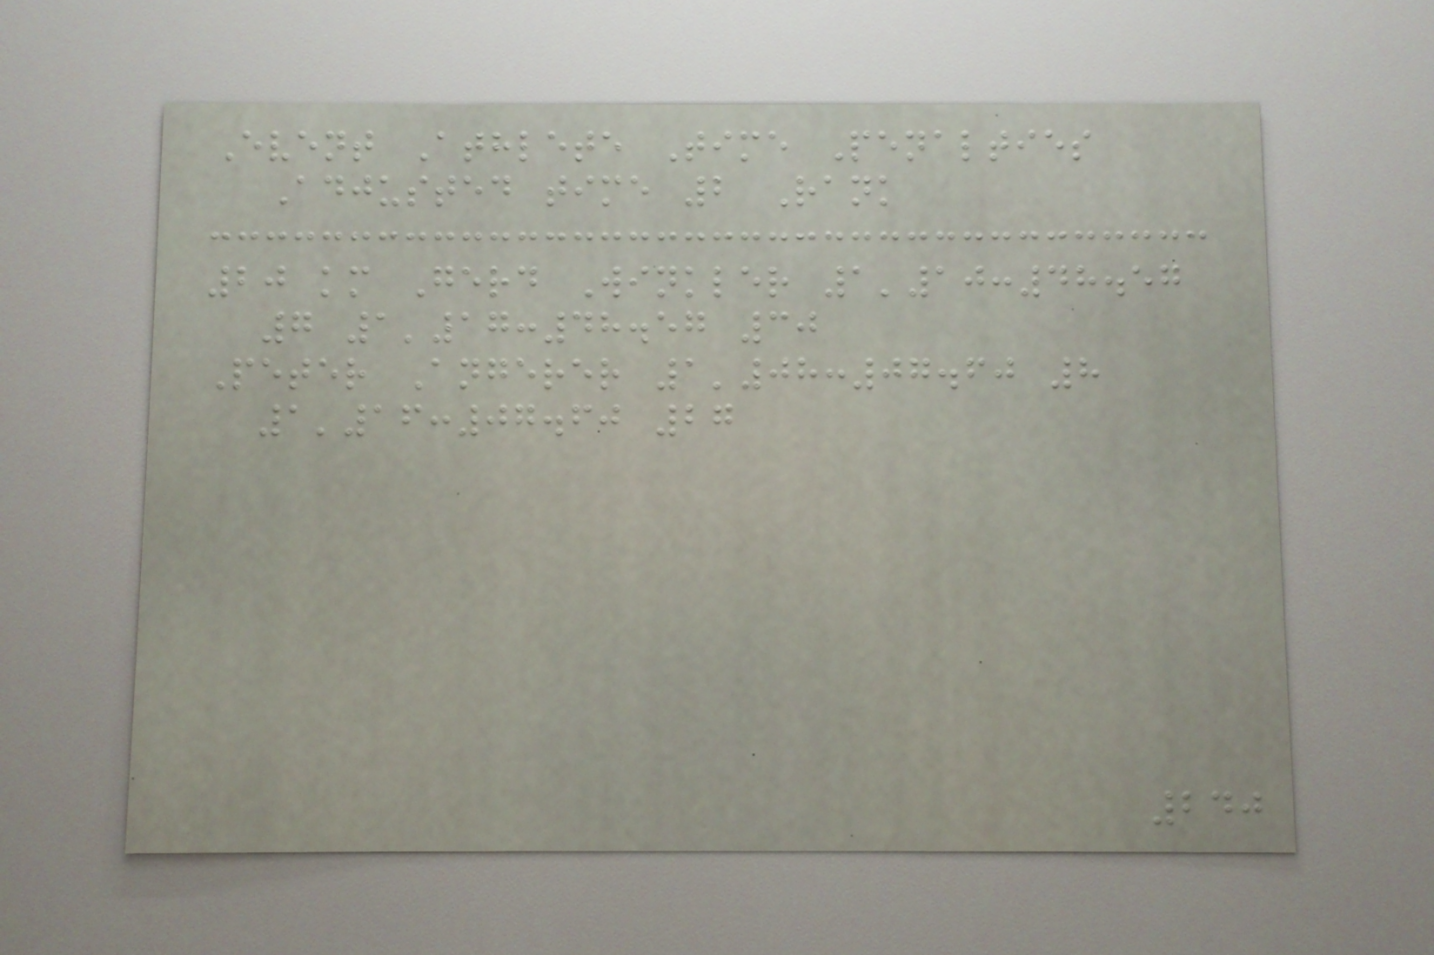Event Athlete Time Penalties
Adjusted time 2 Rank
20 km Gerd Winkler 1'10:48.57
7 1'17:48.57 30
Peter Angerer 1'08:07.60 8
1'16:07.60 27
240
